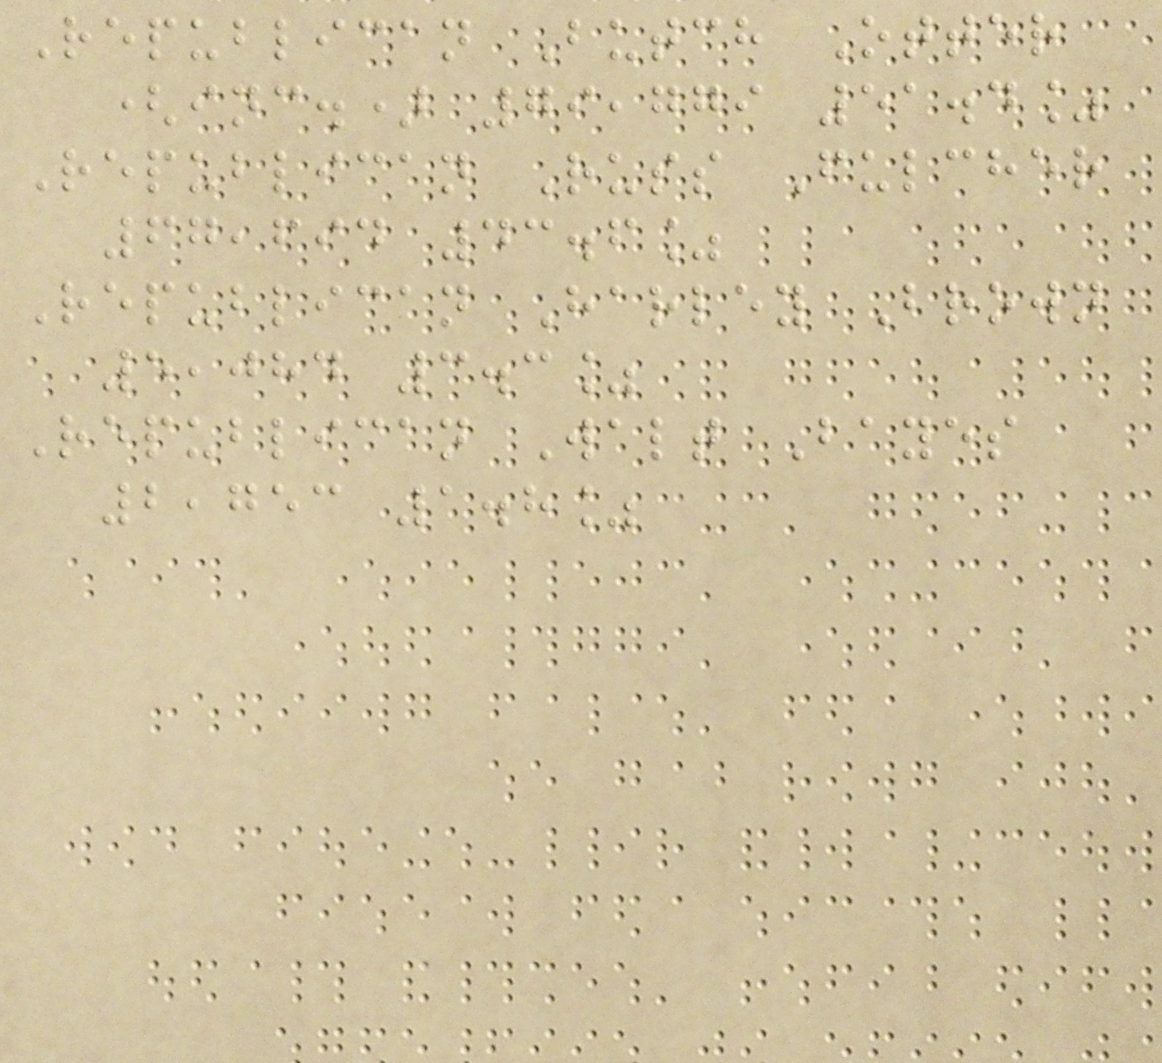Republican Butch Otter
(inc.) 79,779 51.4%
Republican Russ Fulcher
67,694 43.6%
Republican Harley Brown
5,084 3.3%
Republican Walt Bayes
2,753 1.8%
